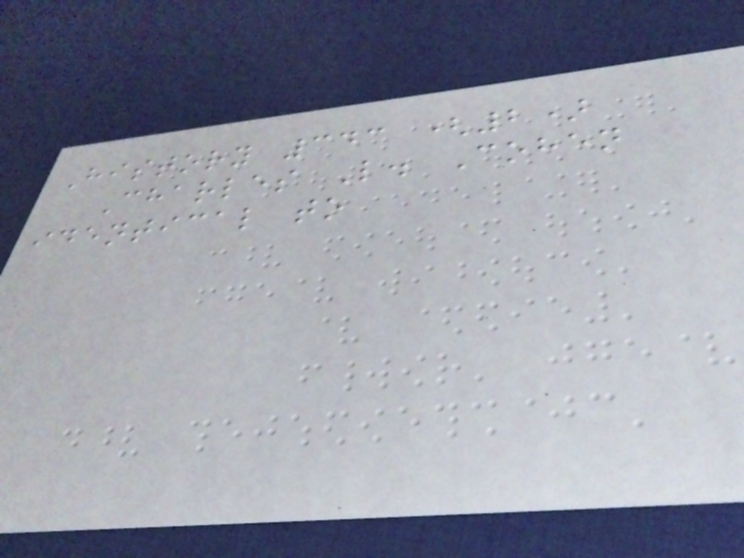History 343 (2)
Charles L. Cohen
identical to
